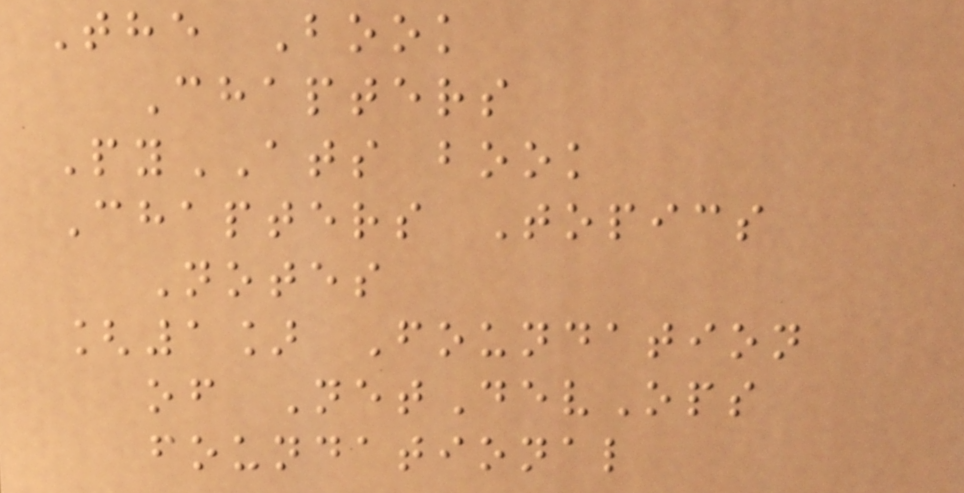The Book
Chapters
PyATS book
Chapters Topics
Notes
[1] Foundation
of NetDevOps
foundational
